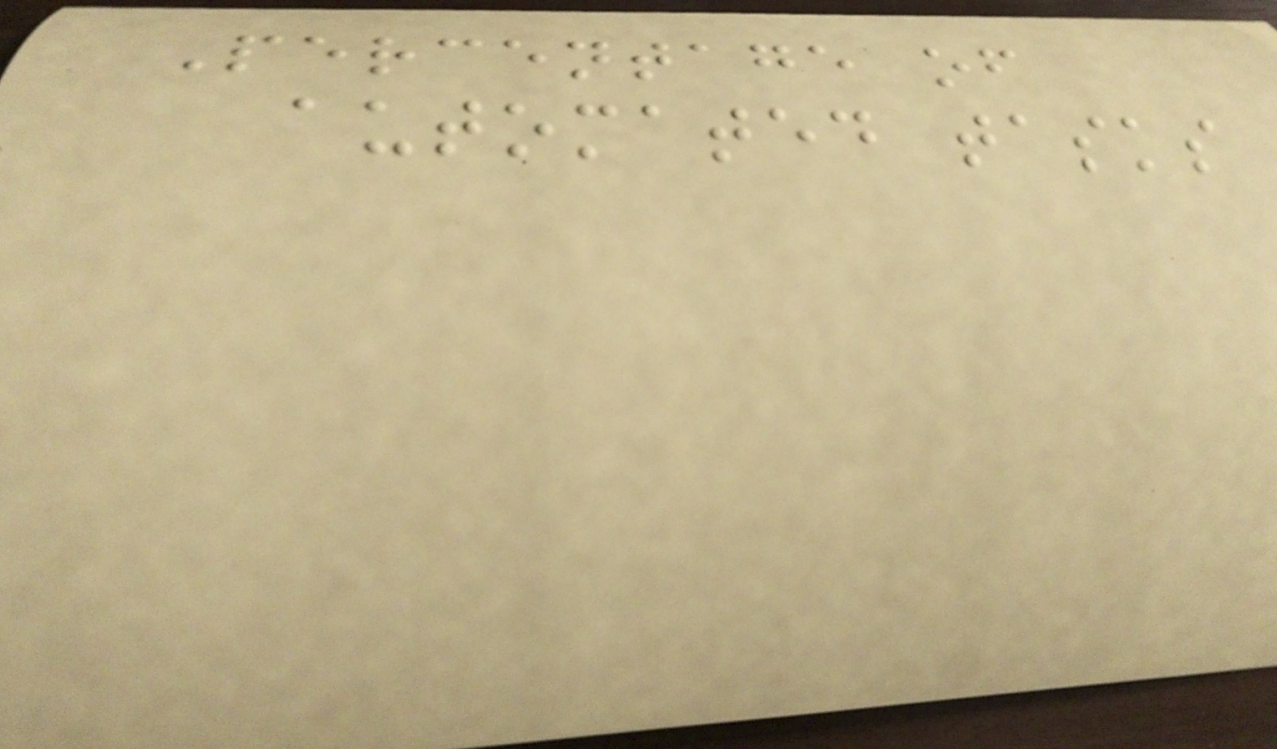Percentage of
automated tasks
